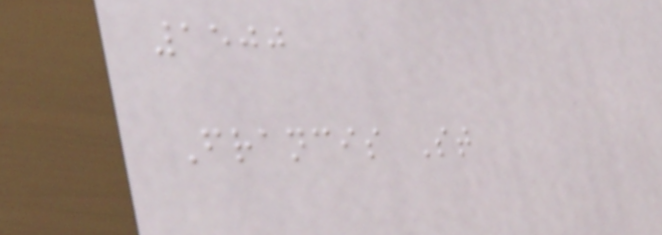1500
Francis St
